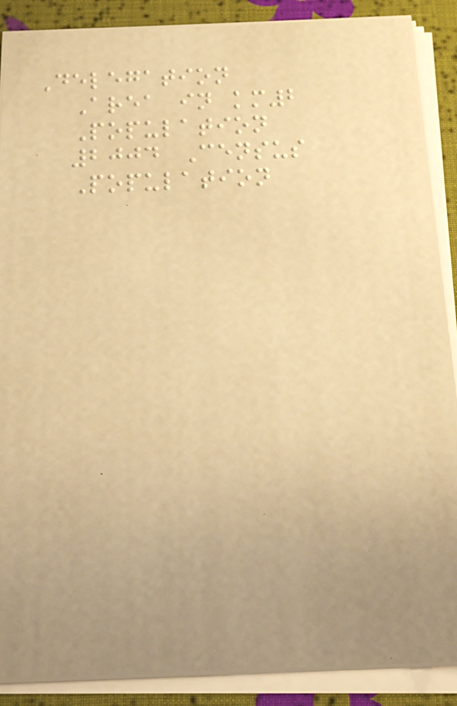Delegation
Area in km2
Population
2004 Census
Population
